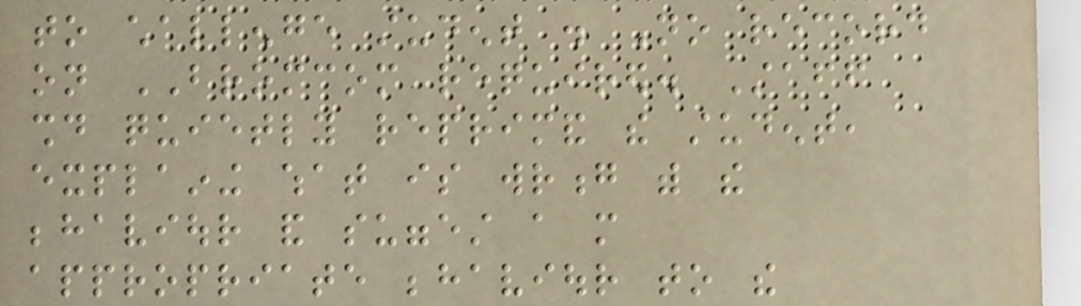to challenge student . No record
on BROMCOM required. Staff
should quietly reprimand the student,
explaining what is wrong with the
behaviour and suggest a more
appropriate behaviour to the
